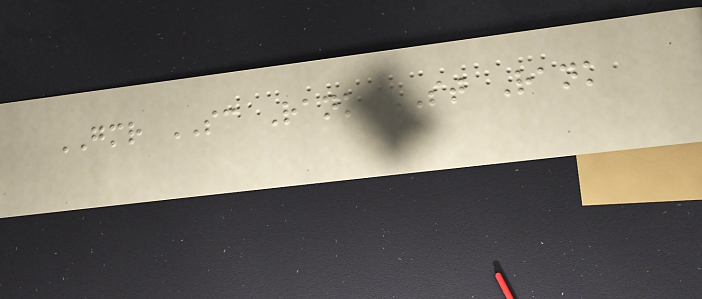GMR SC Rank ST Rank
